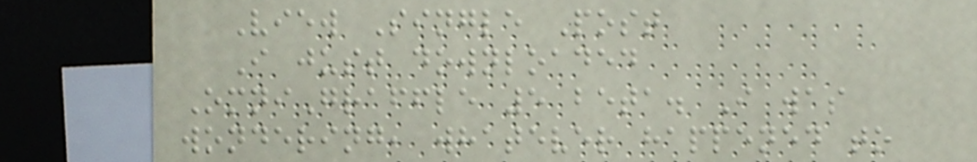View Single Post
I just downloaded
OmniGraffle 5 beta. I was
wondering, whatever happened to
